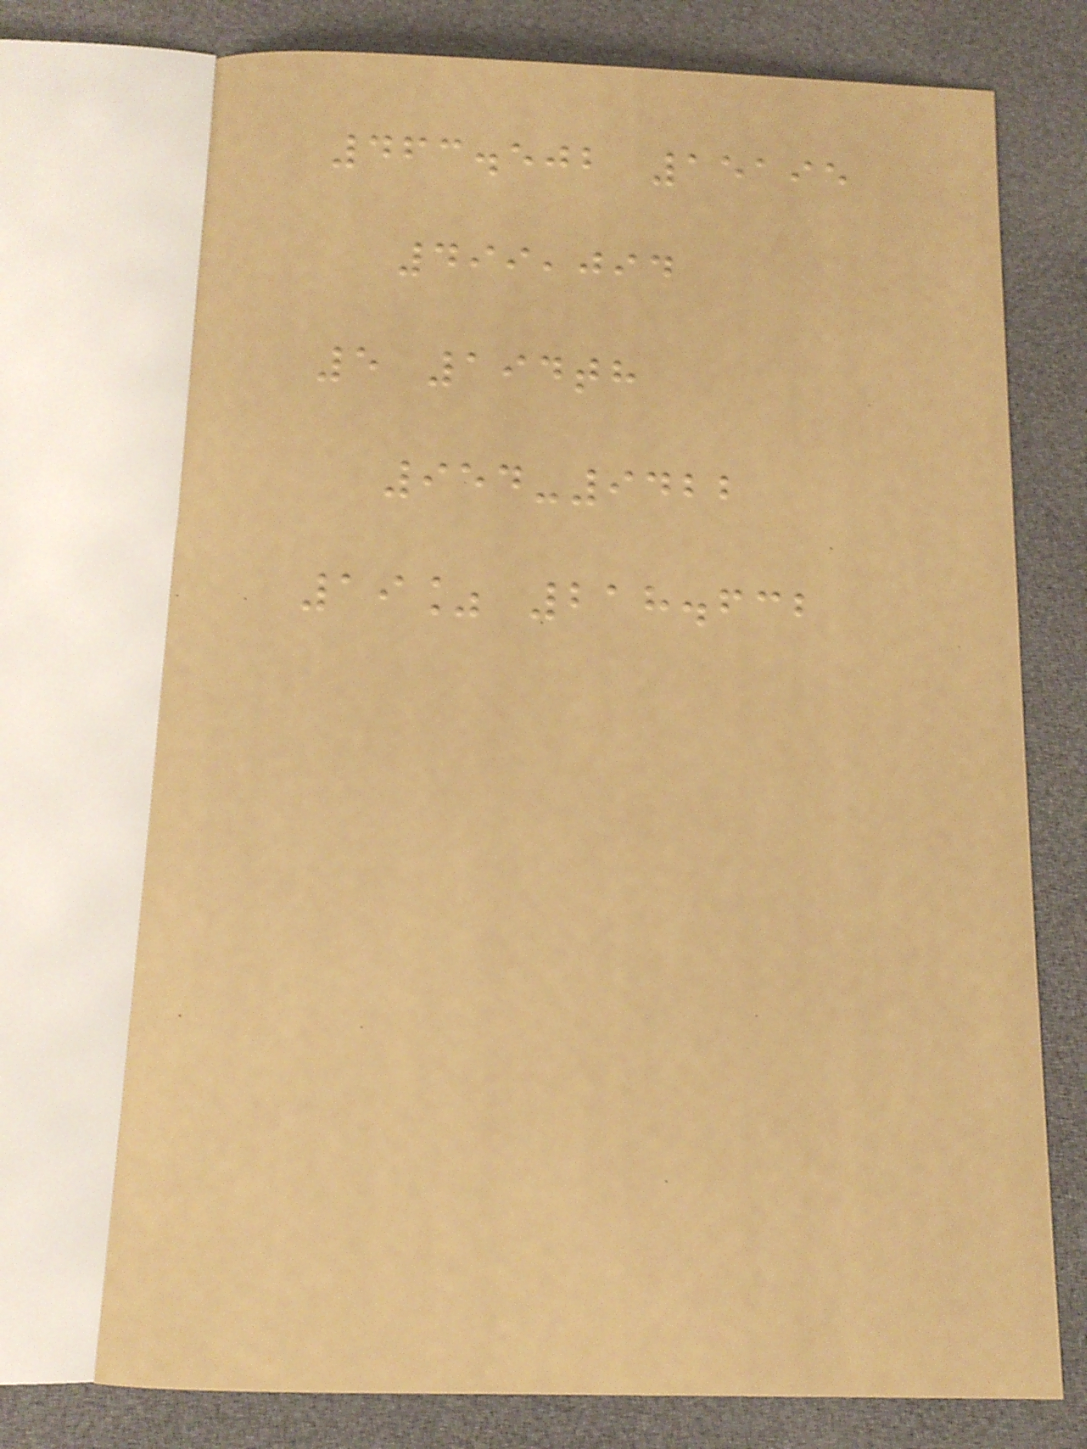463.502 15195
499,094
5 194th
954-9422
19% 218.632
